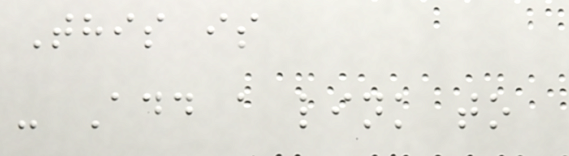This is
- Add a link to
